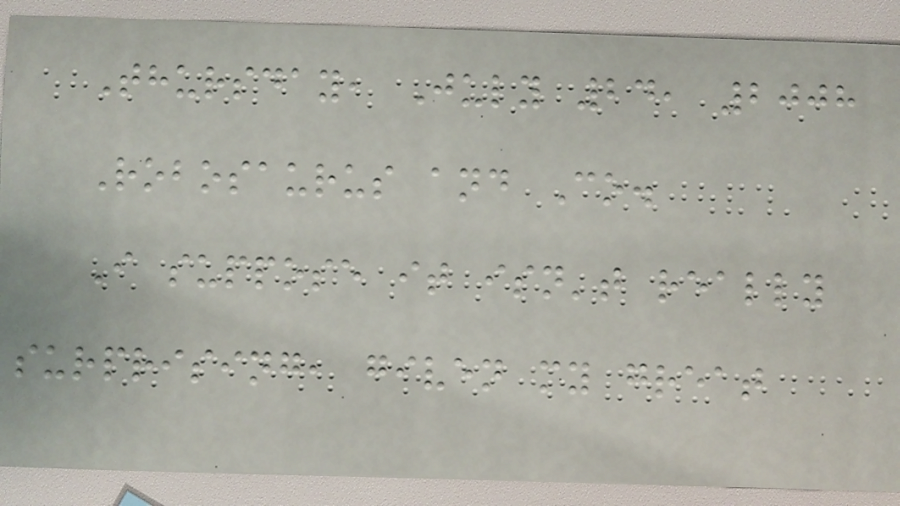Thursday, July 24, 2008
Robosaurus and Co.
I suppose it isn't really
surprising, given my great
